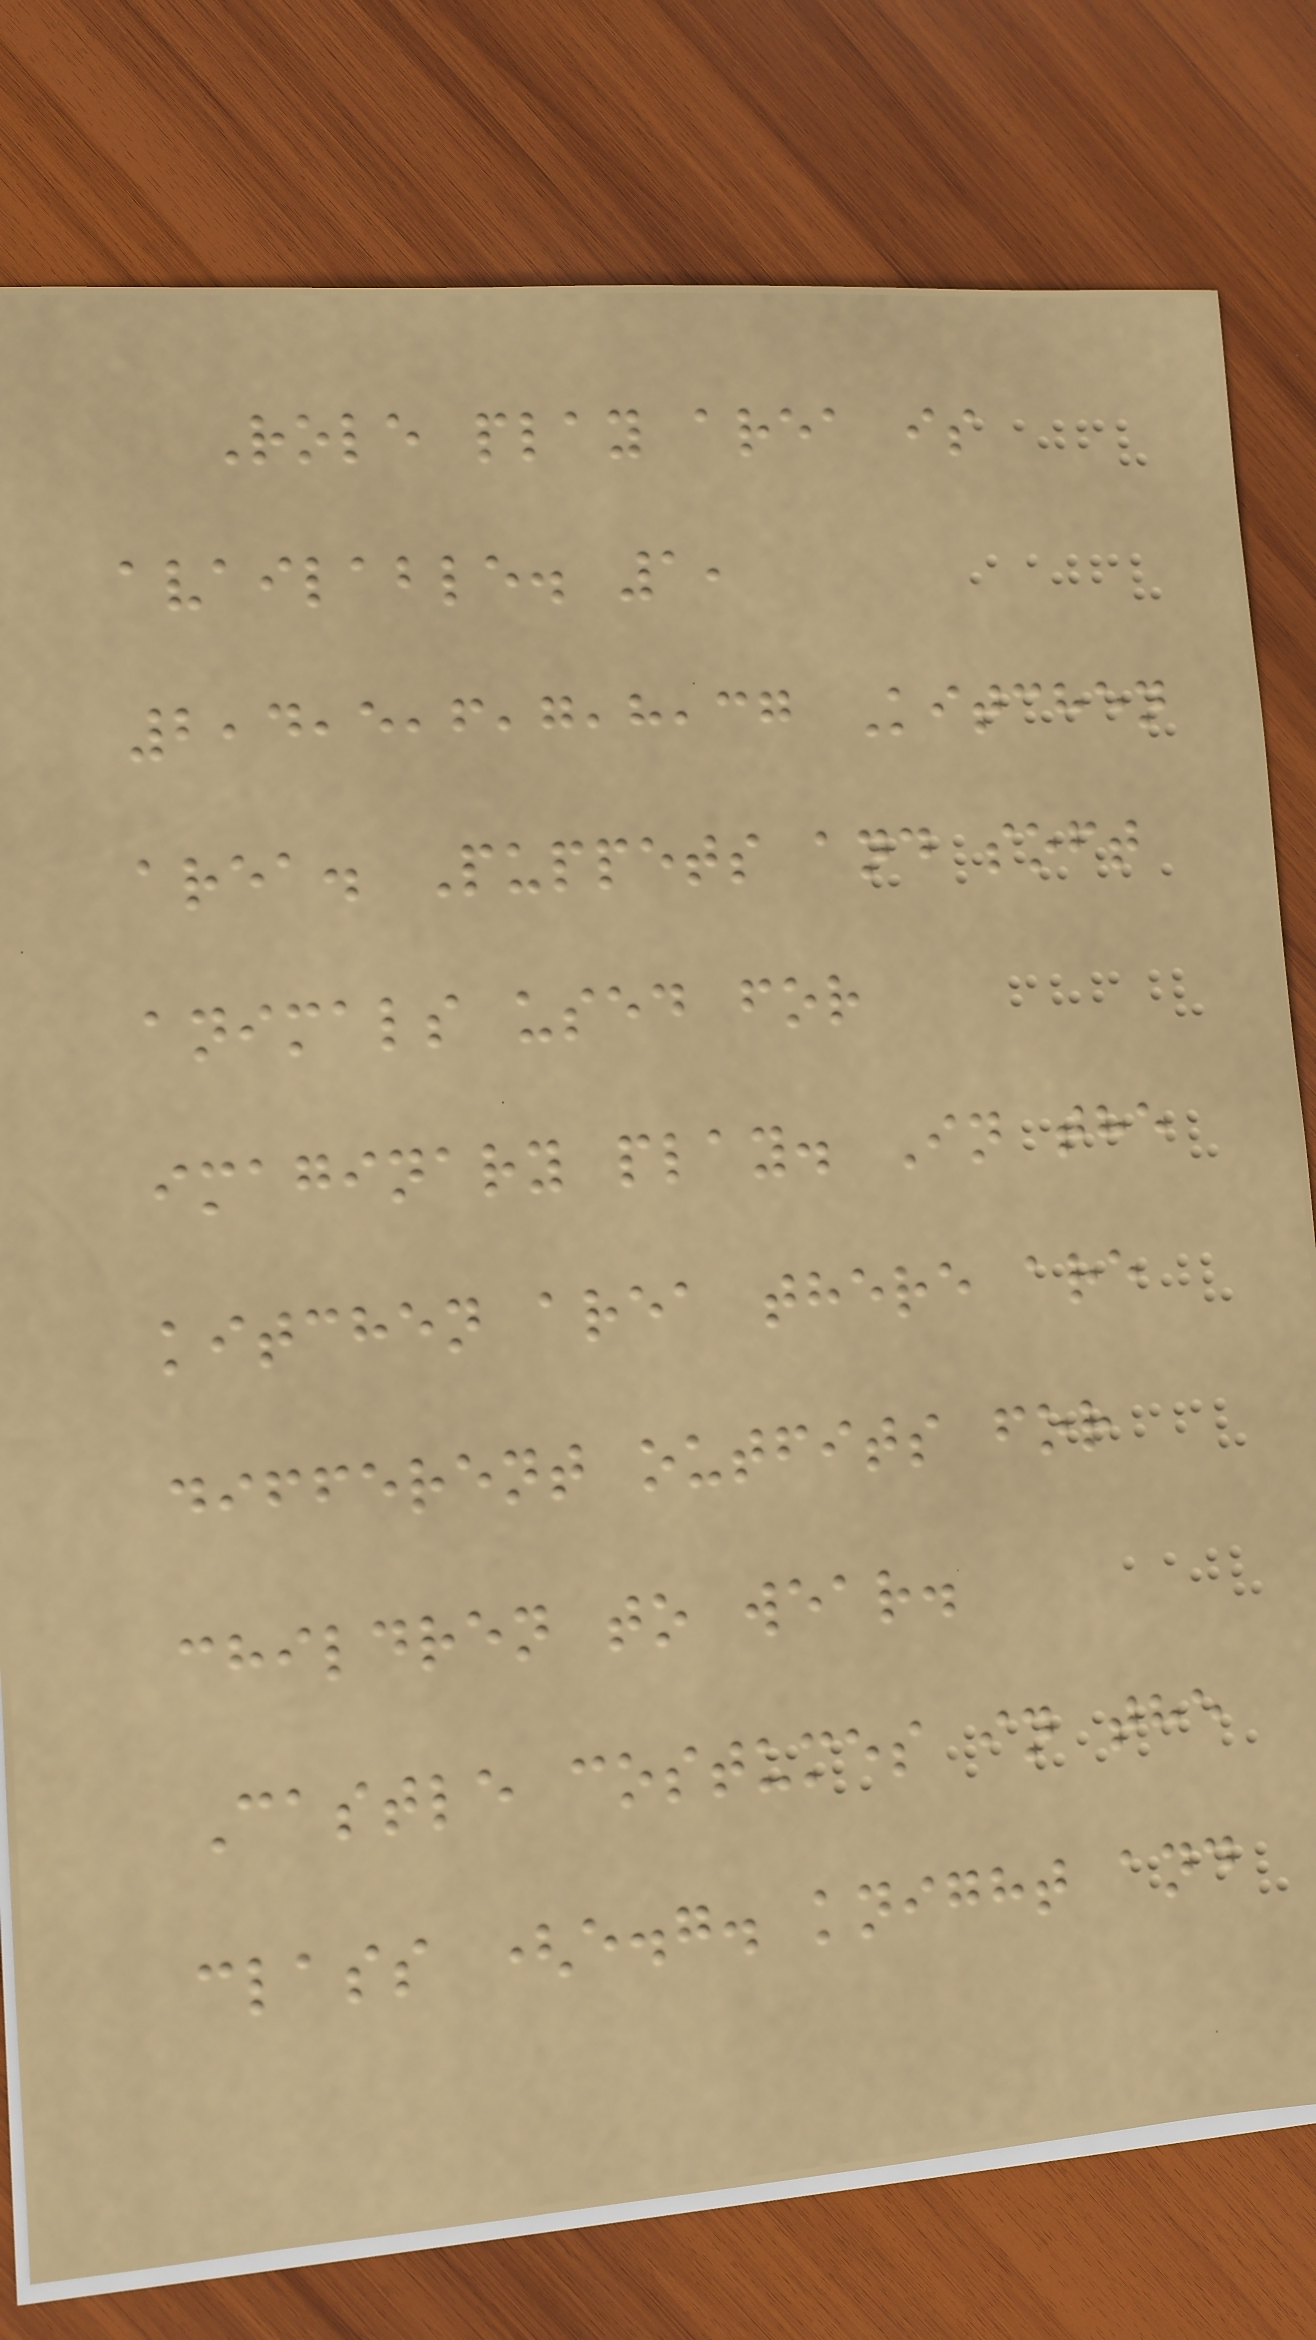Role play area is
available. 1,
2,4,5,6,7,8,37 Kitchen
area. Puppets and soft
animals used for
imaginary play. In the
kitchen area there are
different outfits for
children to wear.
Castle costumes in the
class (e.g. knight and
